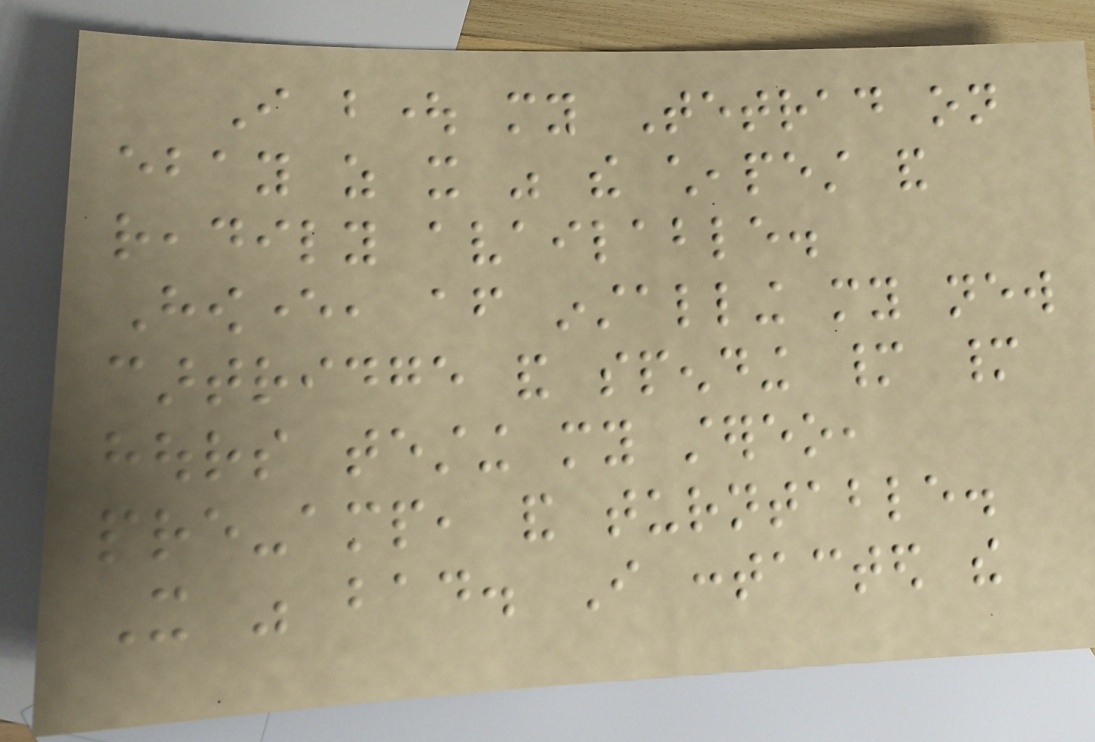I bought my Tetrad on
ebay as it was the cheapest and
readily available.
However, after installing my new
cartridge and spending many many
hours testing my stereo,
pre-amp, and turntable.
It was bad. I contacted the
